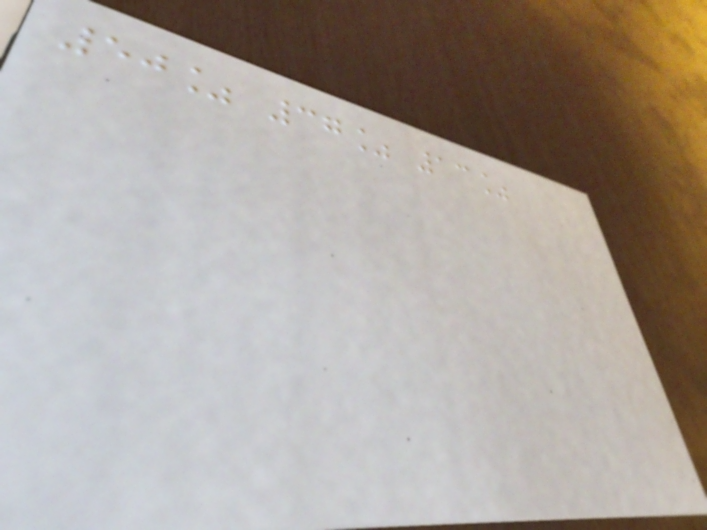50% 37% 13%
